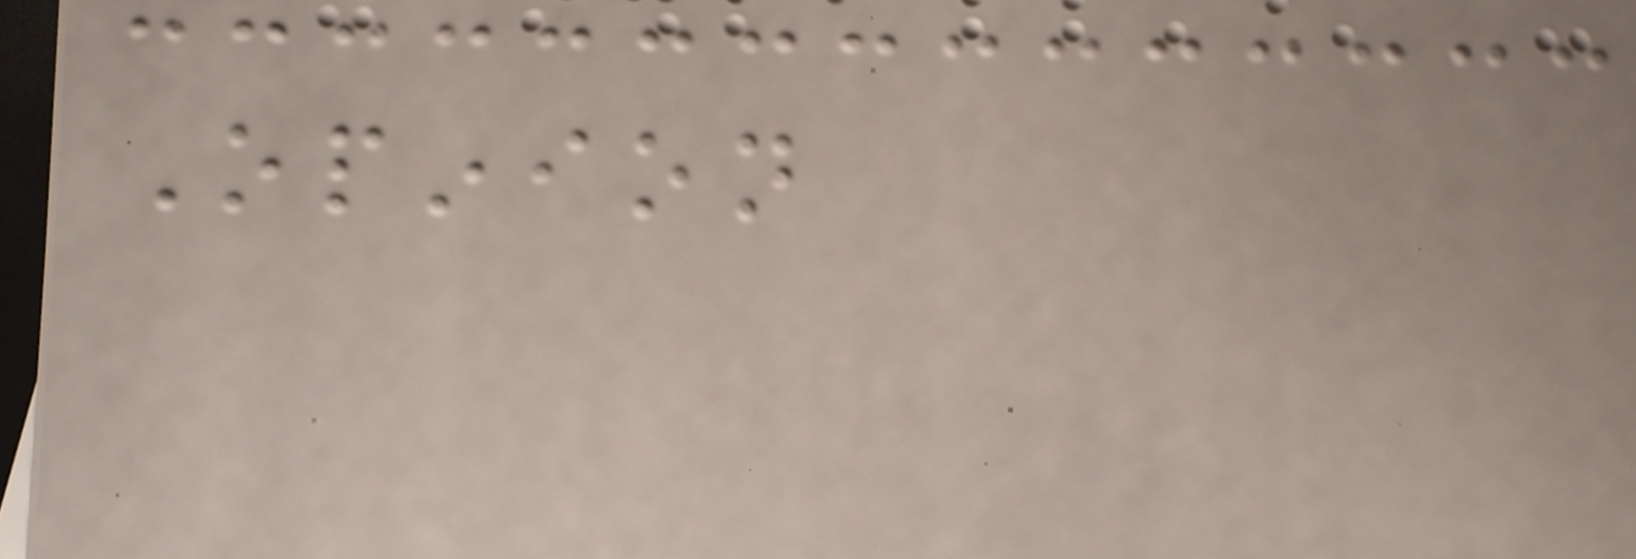Opinion
